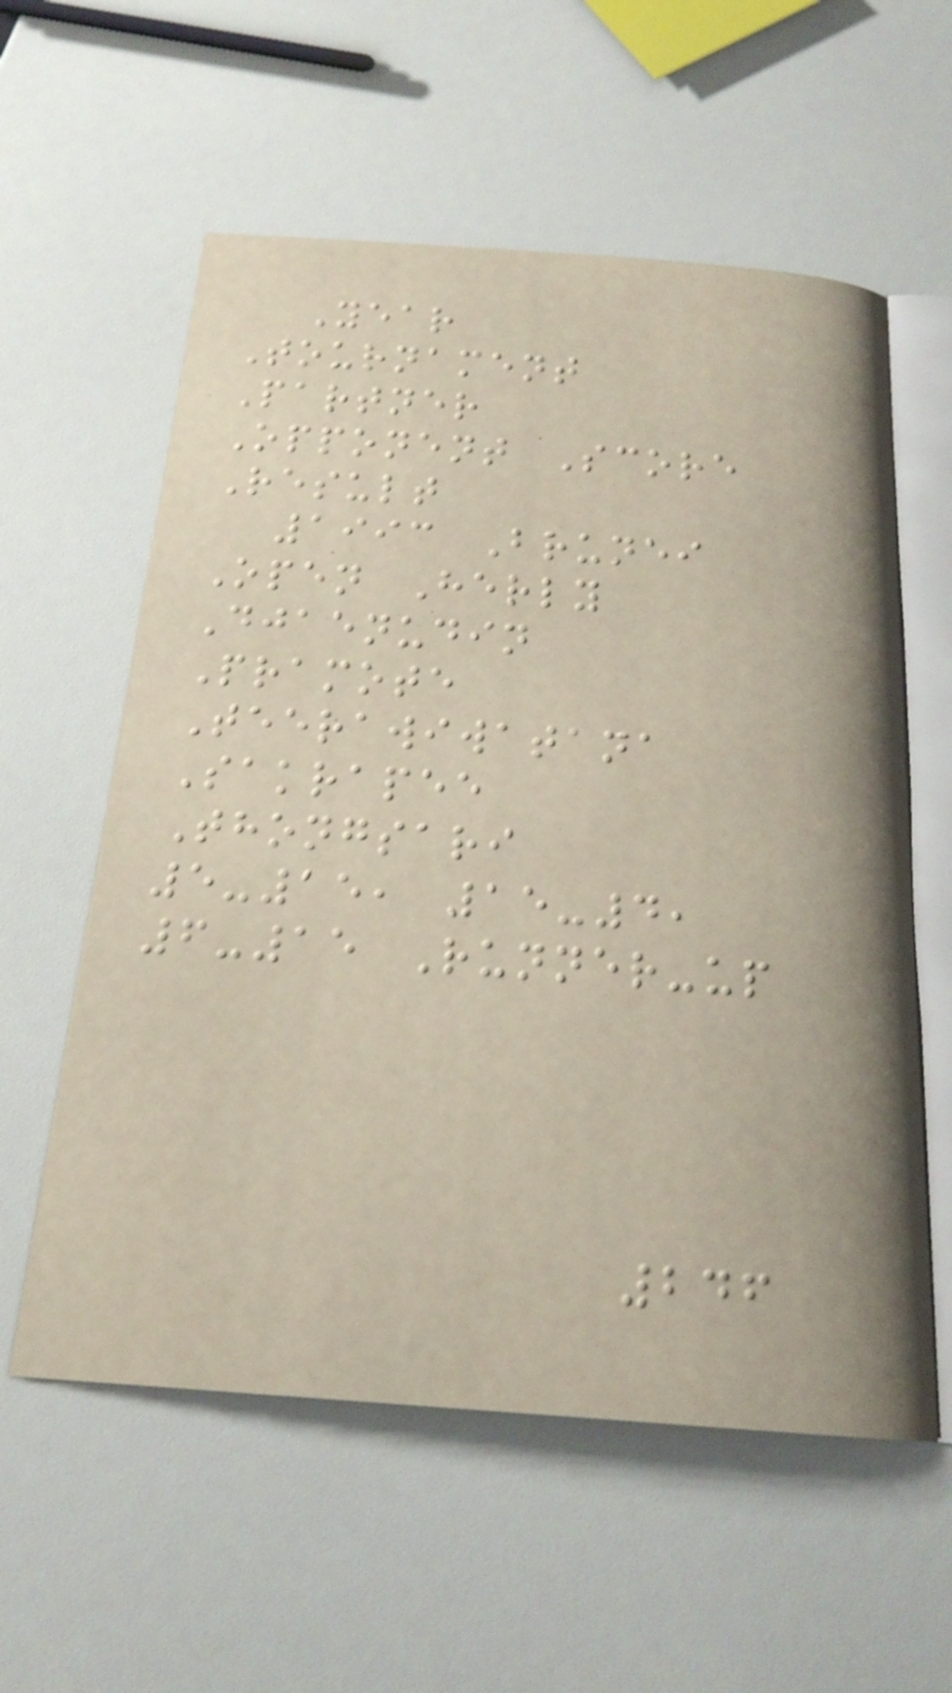Year
Tournament
Partner
Opponent Score
Result
1993 Brunei
Open Herly
Djaenudin
Pramote
Teerawiwatana
Sakrapee
Thongsari
5-15, 15-4,
6-15 Runner-up
246
